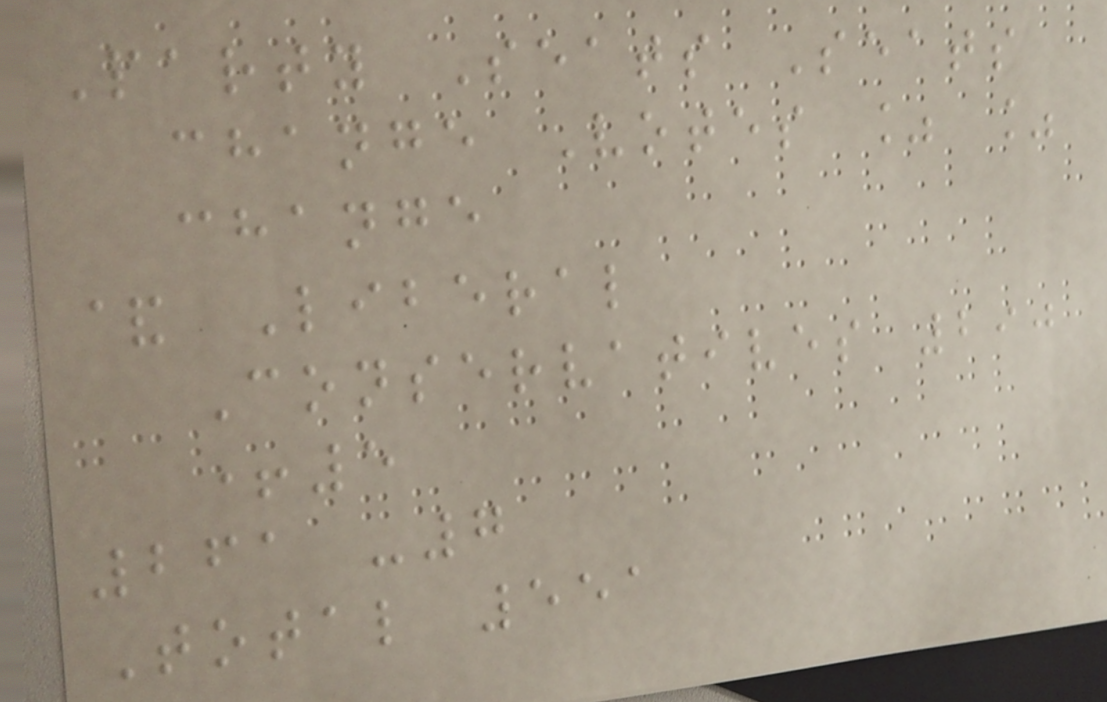Party Seats Seats
change Votes % %
change
& Liberal
Conservatives 290
+5
261 -7
Total 551
